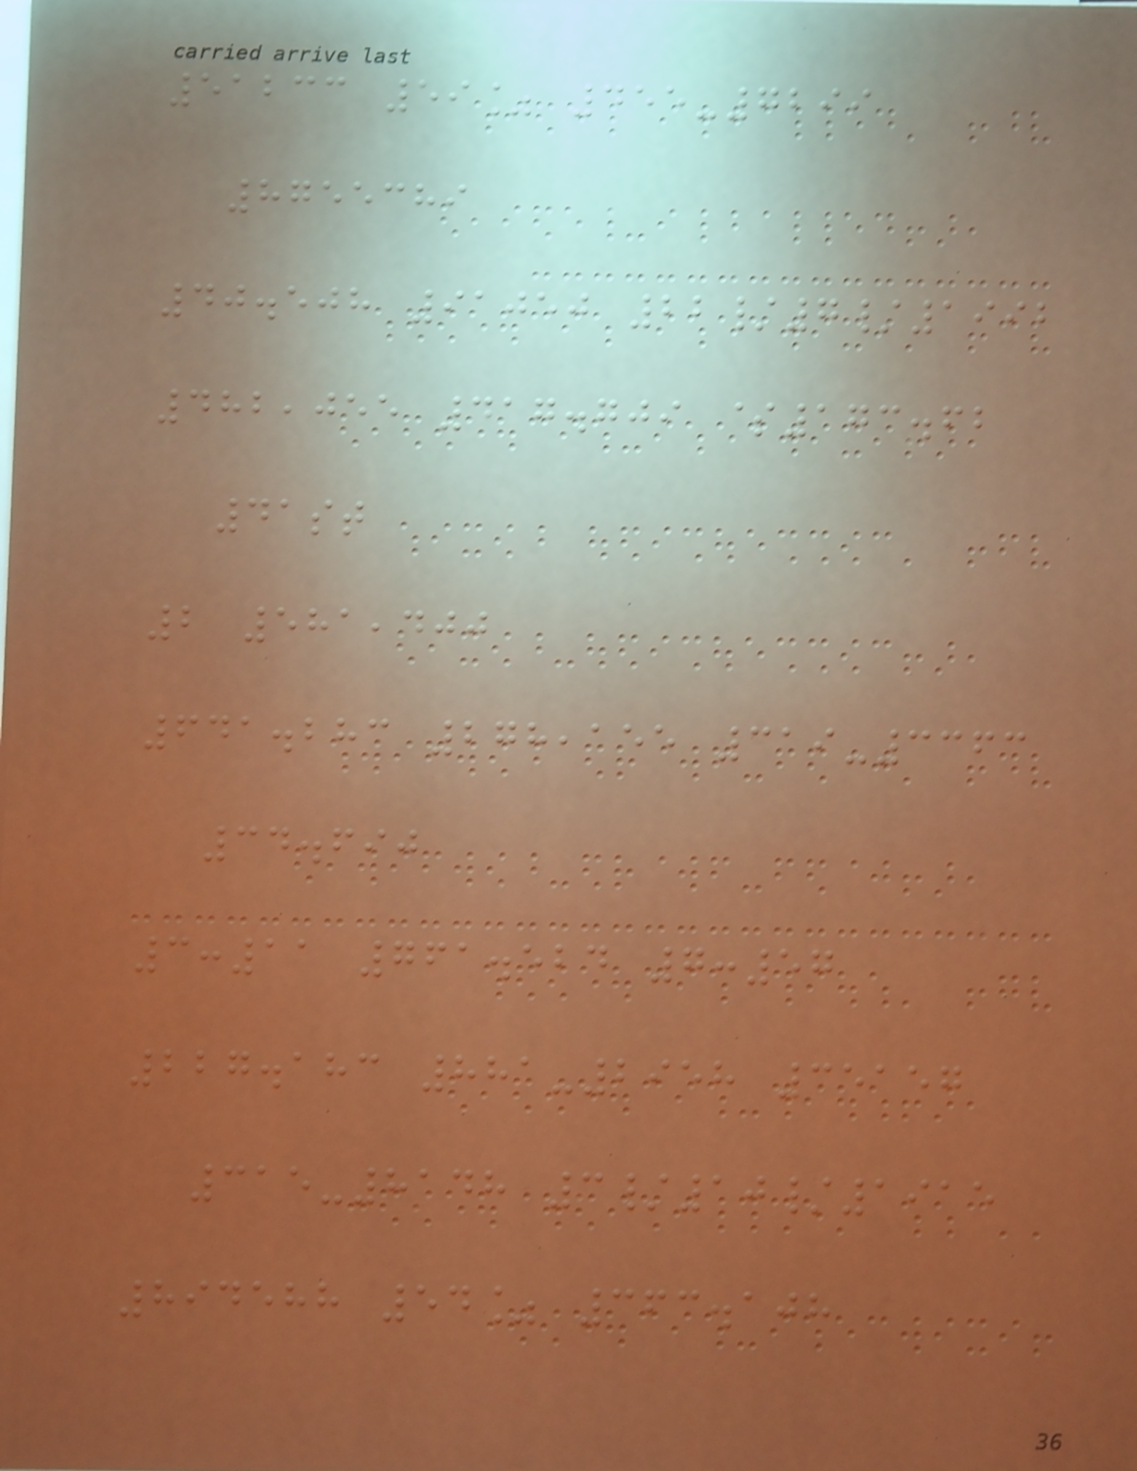51233 59% 455-7299
8755389
40.508 91050 22/7/1992
482,055 417.709 $173.62
41st
2 581,400
641.283 278,155 319-3363
34.690
3:11 761.524 7:57
227.183 881-2958 35157
315-8148 3/10/1915
894588 54% 363.108
